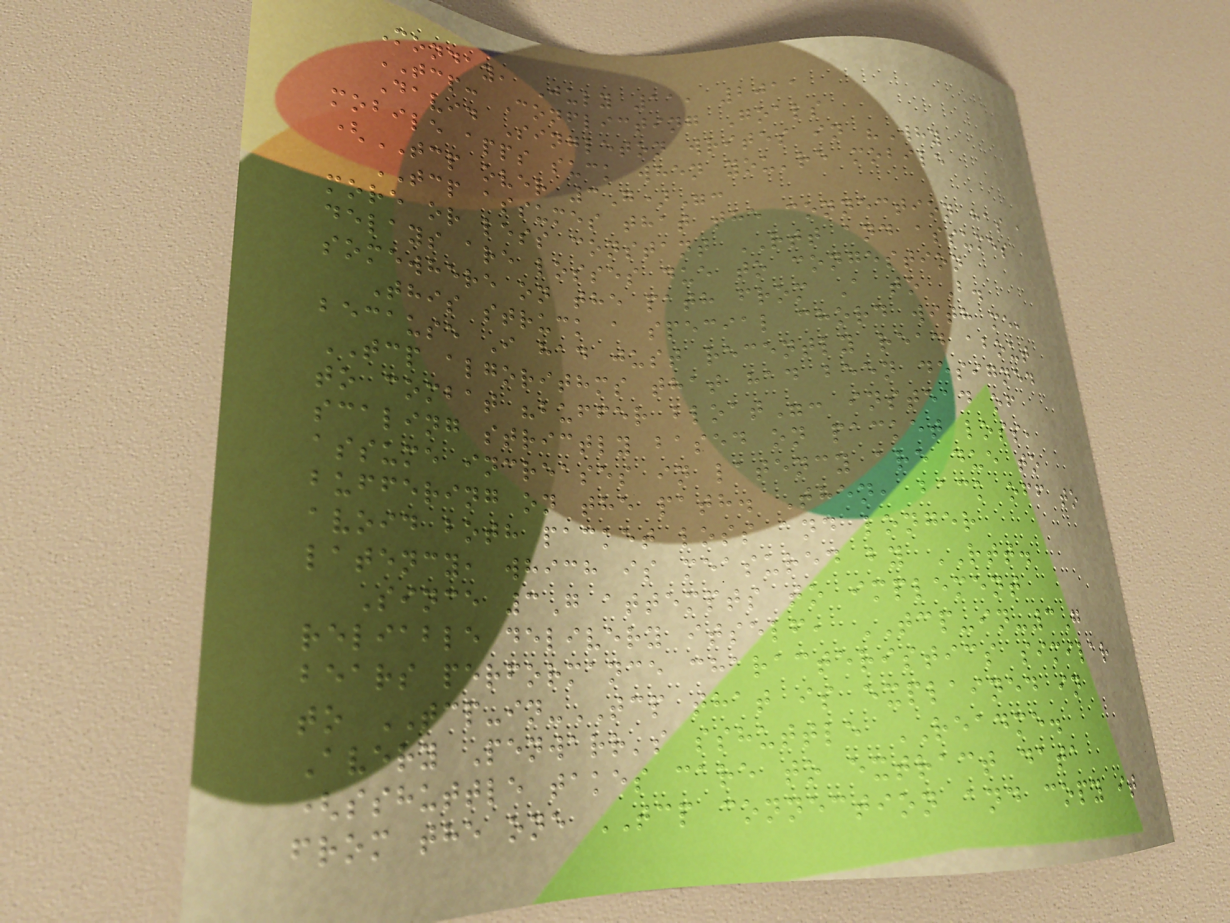Monday, July 11, 2011
TCP: Conflicting Goals
David Singleton writes in "Why
mobile apps suck when you're mobile
(TCP over 3G)":
TCP assumes that the connection has a
more or less constant RTT and assumes
delays are losses due to congestion
somewhere on the path from A to B.
This struck a special chord with me,
because I had just recently read about
TCP algorithms that had been designed
to combat "buffer bloat": instead of
scaling strictly based on packet loss,
assume increases in latency are due to
buffering on the path. Then, back off to
avoid both packet loss and longer
latency, which is measured by RTT.
Since 3G attempts to implement
reliable delivery itself, TCP-in-3G
bears performance characteristics similar
to TCP-in-TCP that is explained in
Avery Penwarr's sshuttle README.
(sshuttle takes care to extract data
from the one TCP connection and copy it
